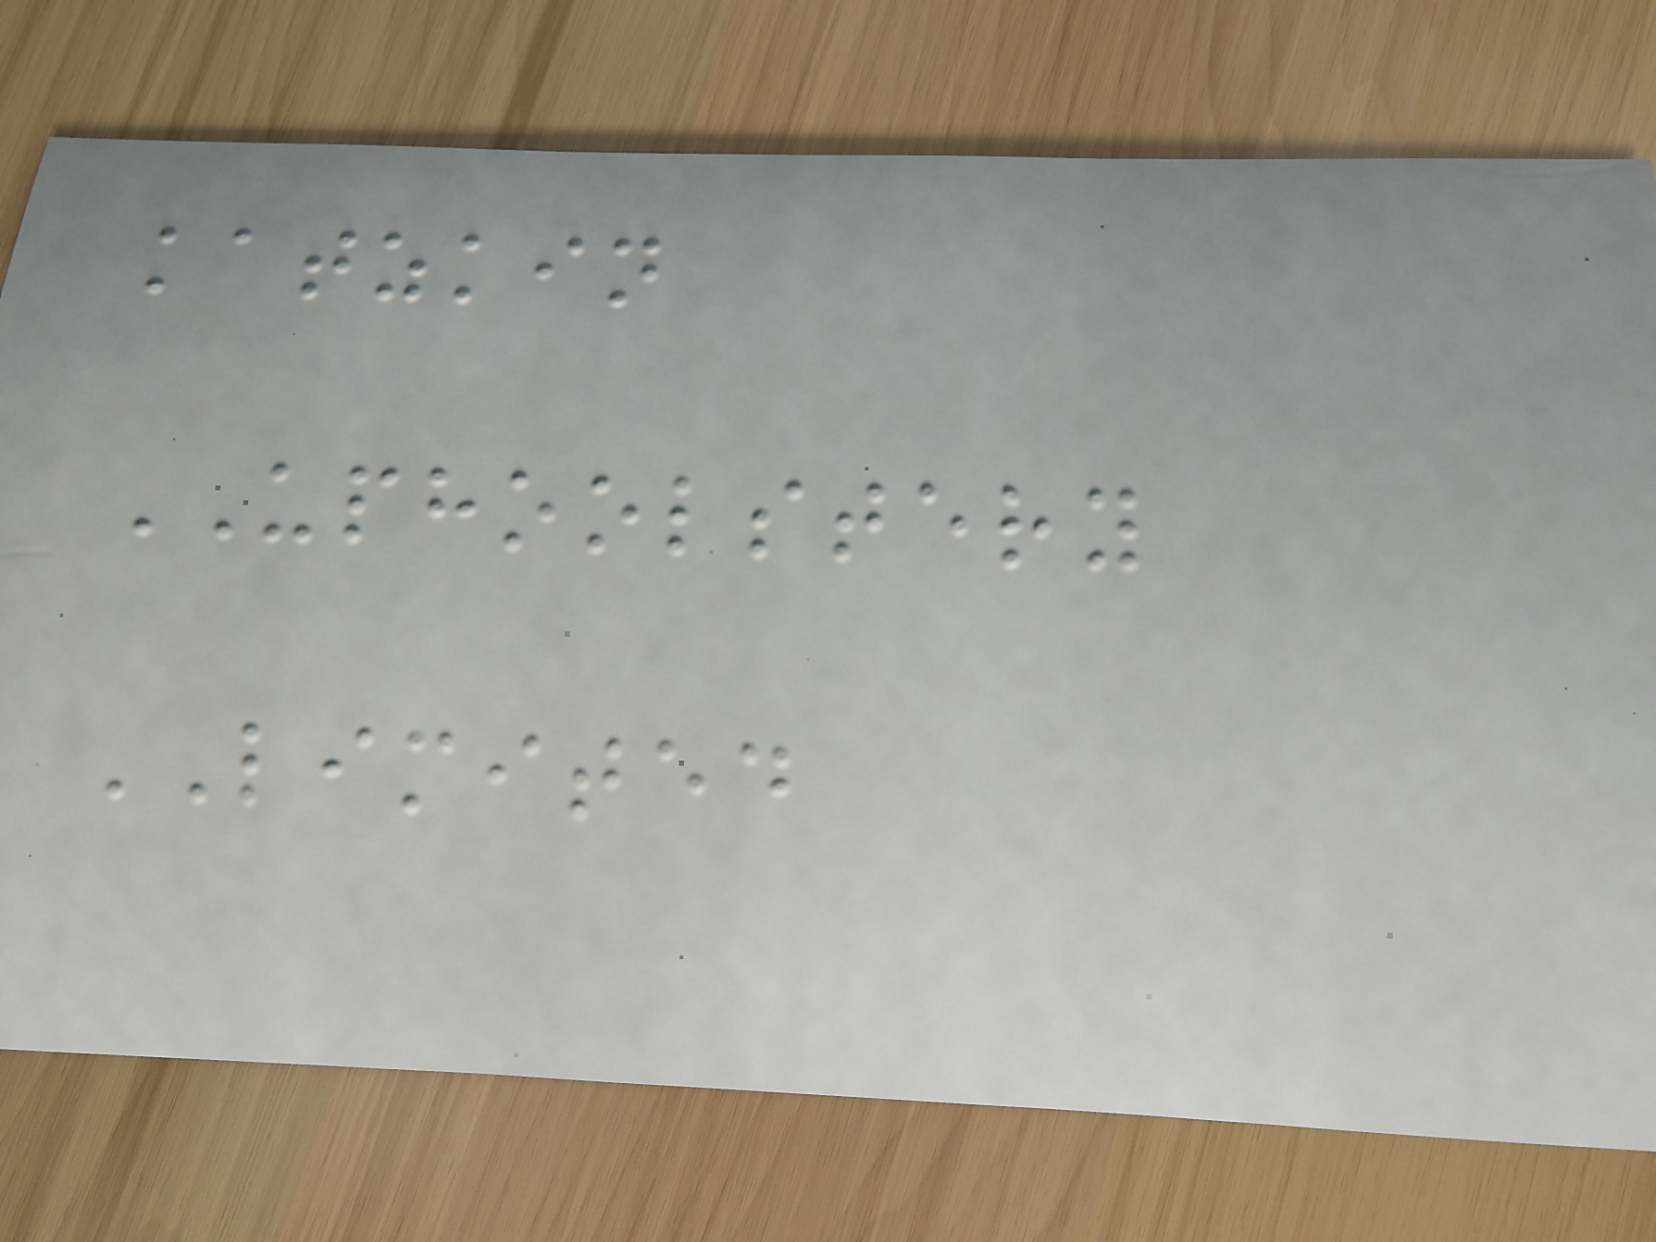katzkin
UPHOOLSTERY
LIMITED
